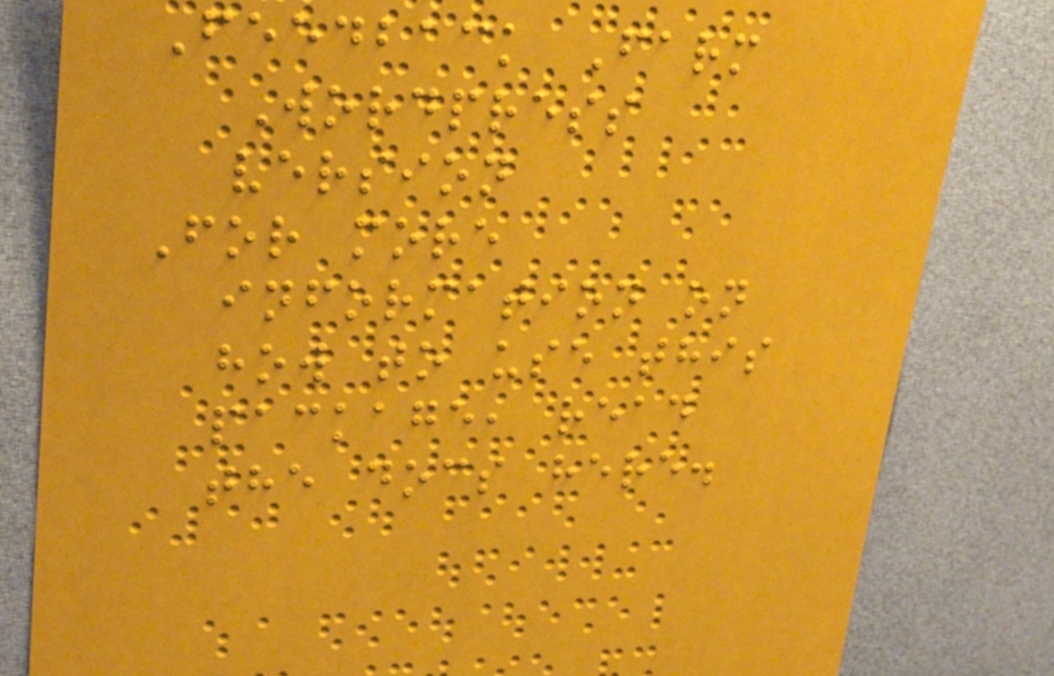Feedback Farm
Wordpress
version
For more
information on
how to use this
package, read
the docs here.
